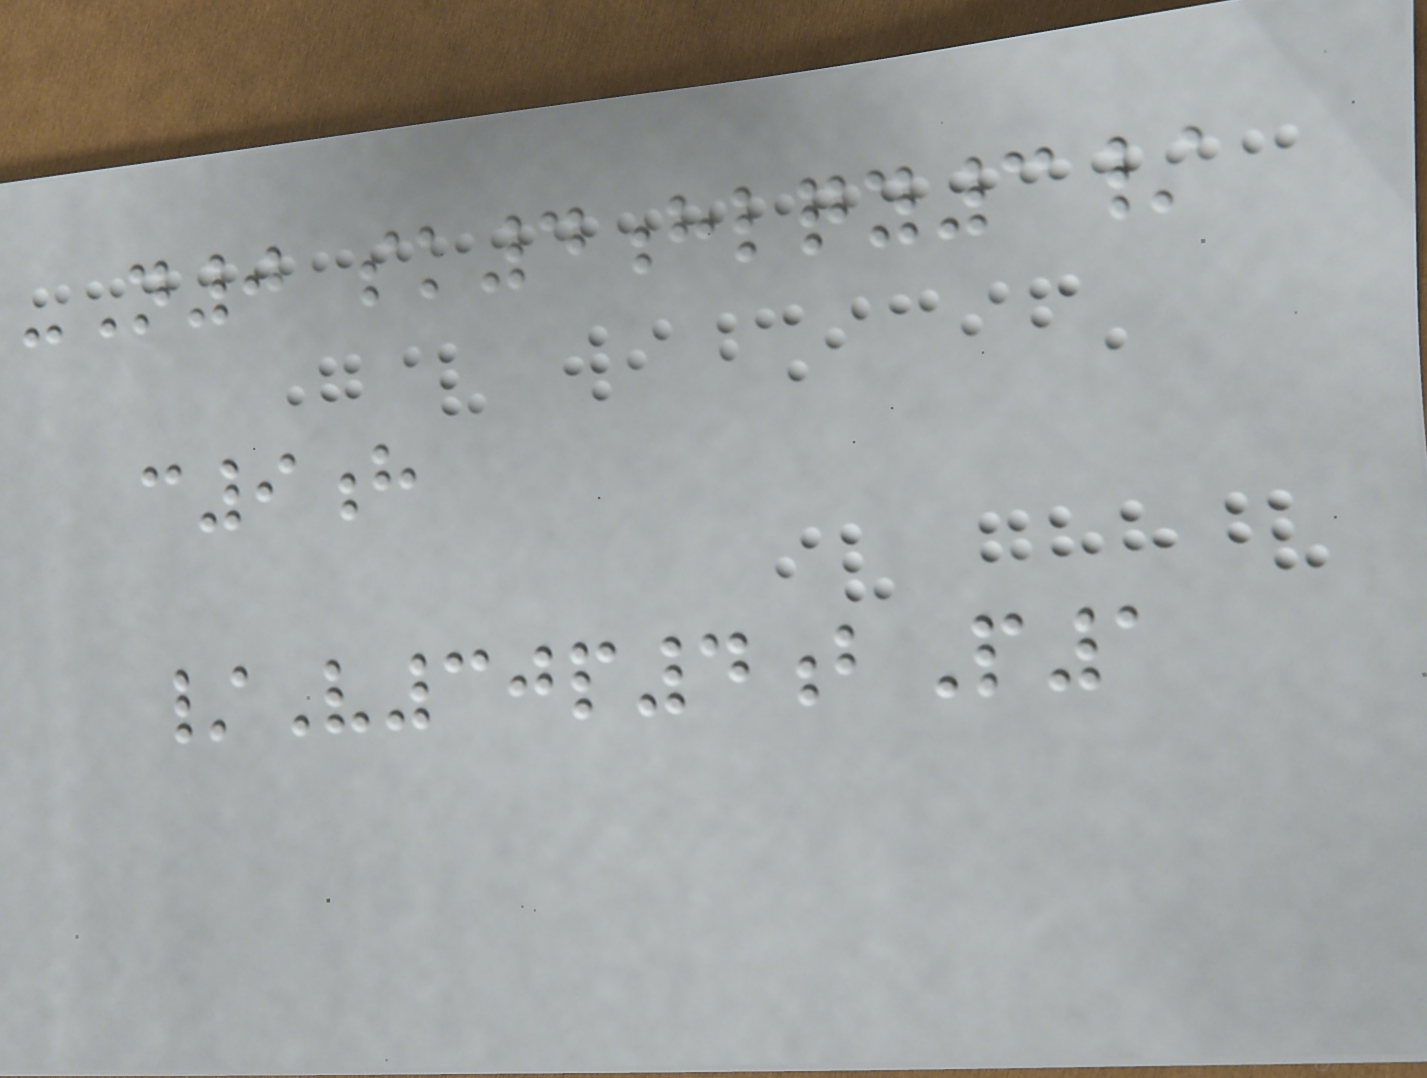-N0 sk4hlqy3/
c9h
/V30p4bP1
